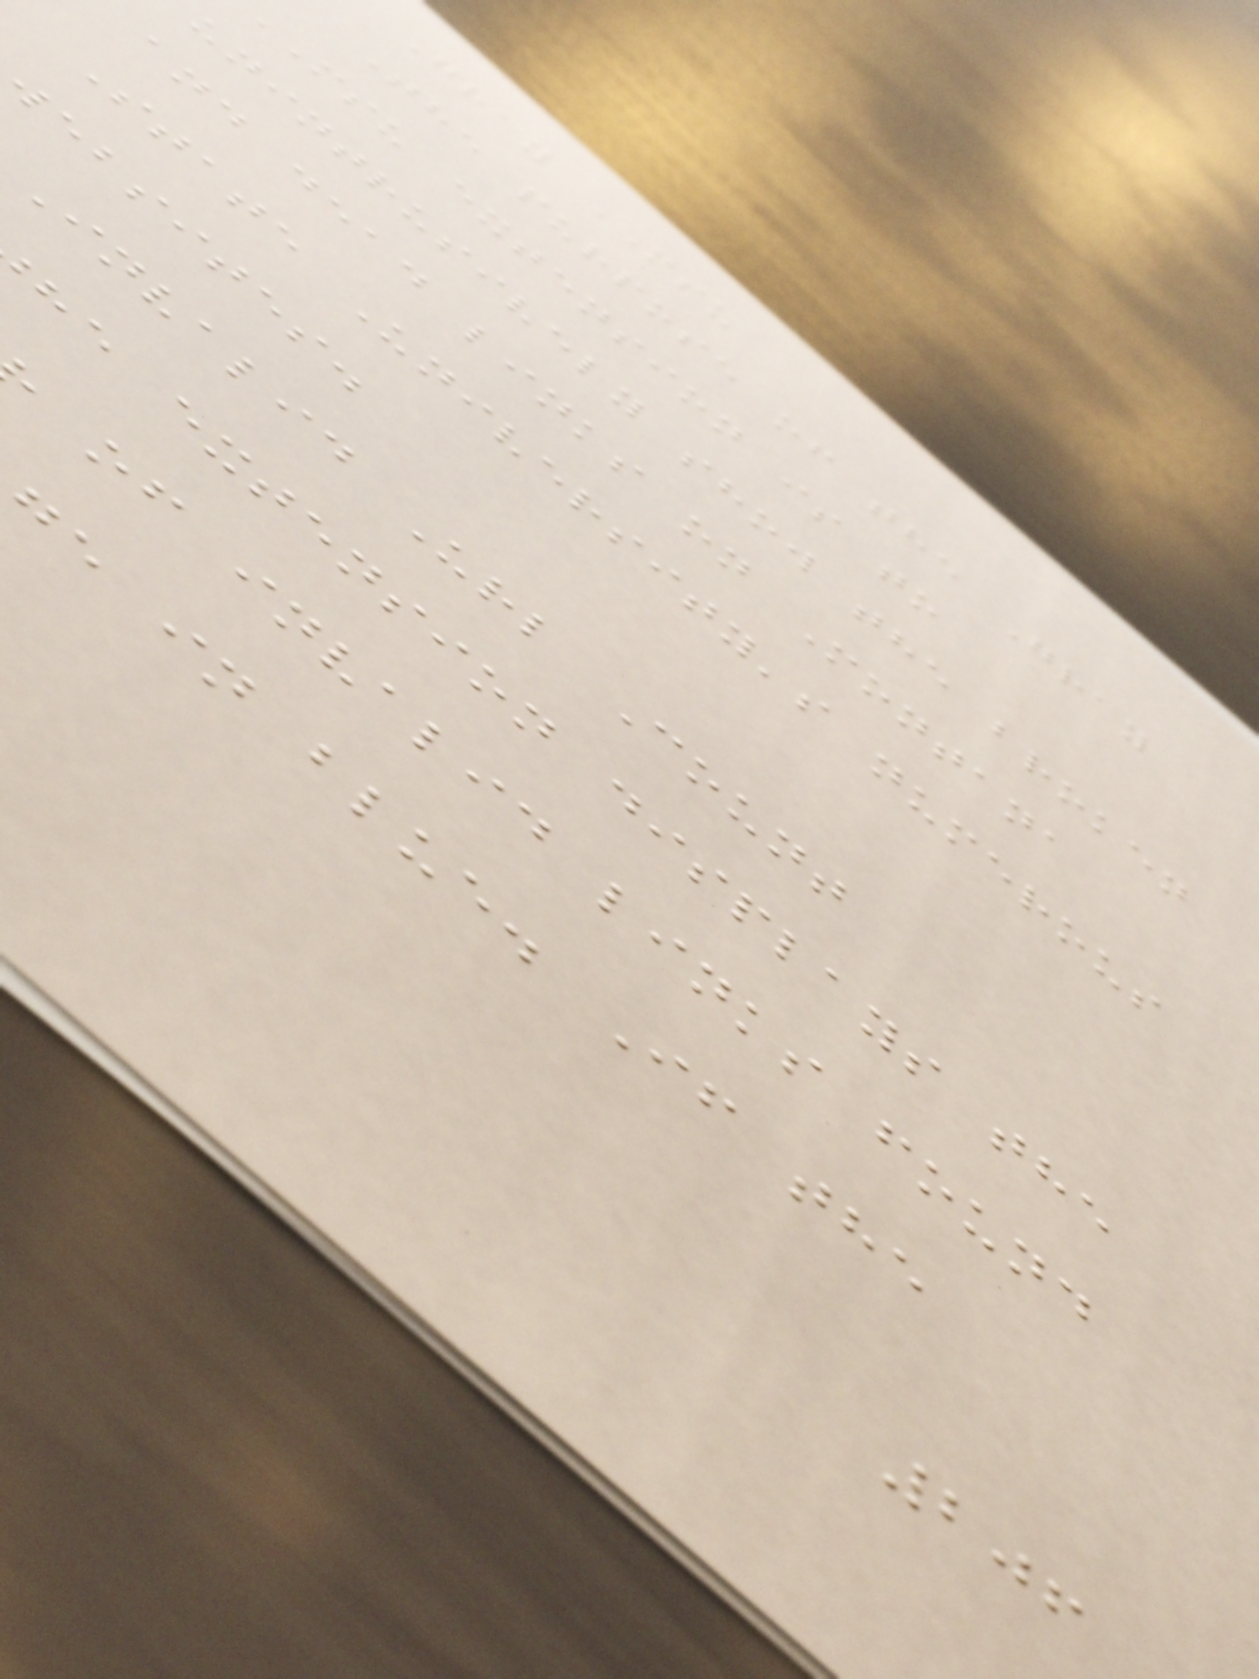Gray MSU
The purpose of the Gray
msu extension is to
unintrusively show the broken
and dead links on Montana
State University's numerous
ebsites.
Invalid Url Count
he extension displays the
of invalid links found
e in blue. If the
206
